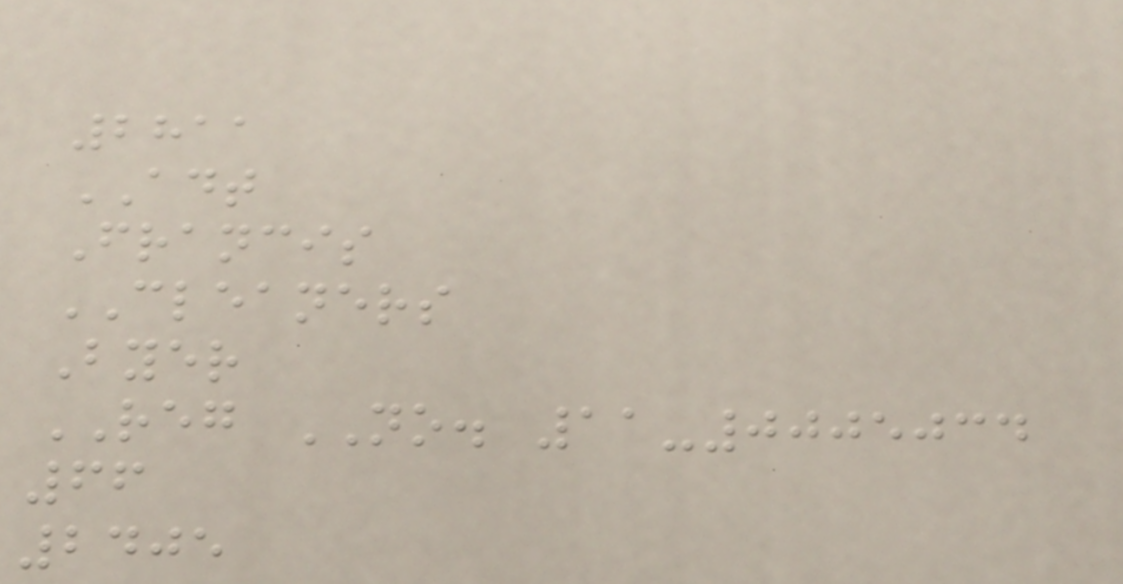2811
ADT
Francis
CLEANERS
Byer
REG NO. 11-0005034
66
2405
